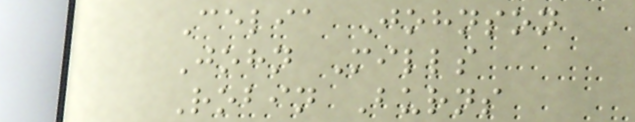Celia Johnson
John Mills
Robin Burns
